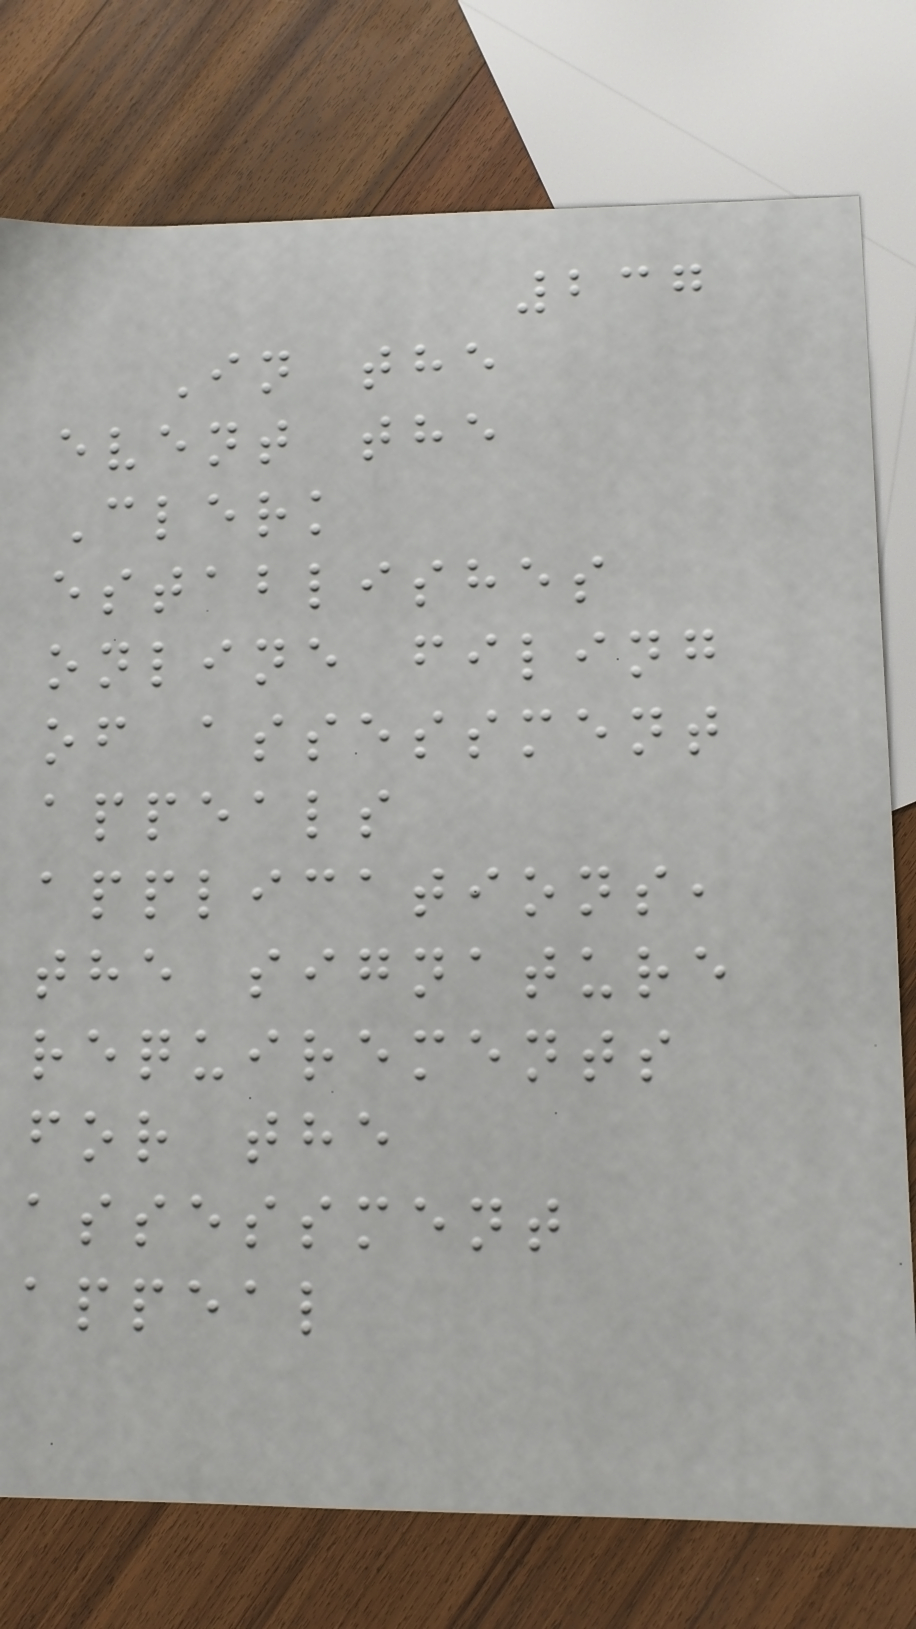237
In the
event the
Clerk
establishes
online filing
of assessment
appeals
applications,
the signature
requirements
for the
assessment
appeal
